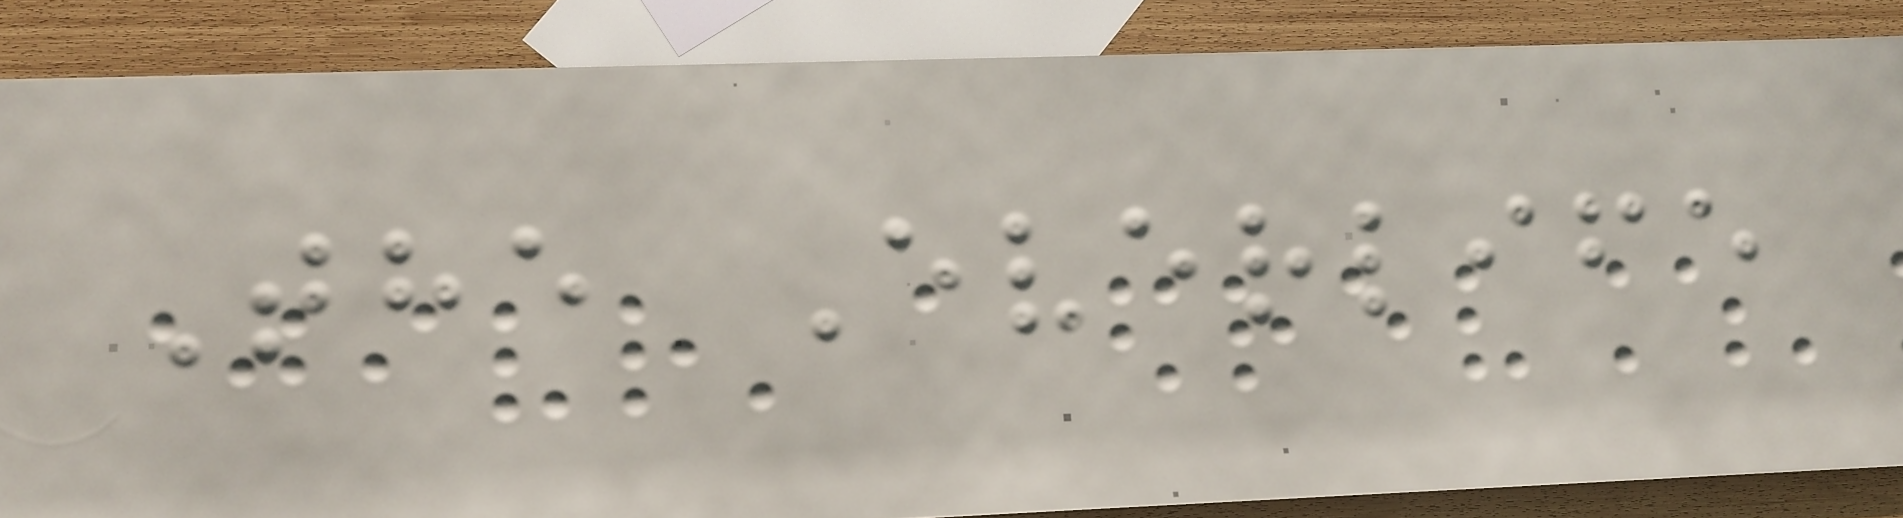The Everlife
